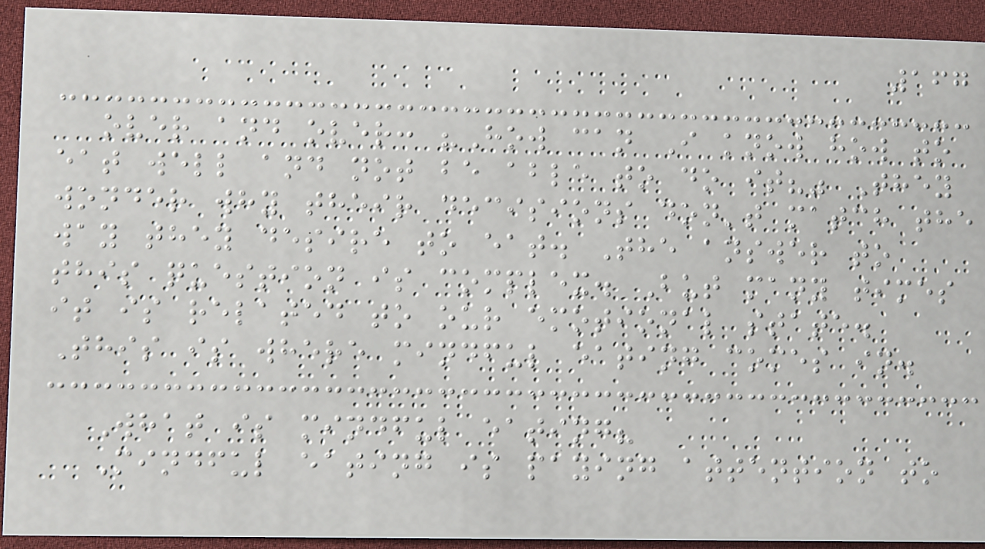167
over and over: "How can I know how to
eat well and not be able to do it?" They
wonder why their decisions don't match the
way they desire to eat. The answer to
this question is complex. But many times
it is related to our emotional state.
This is where mindful eating comes in.
What is mindful eating?
Mindful eating is paying attention to
